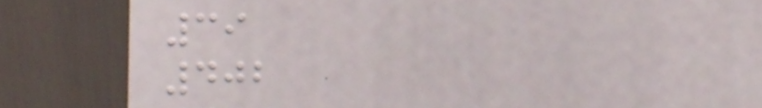39
402
